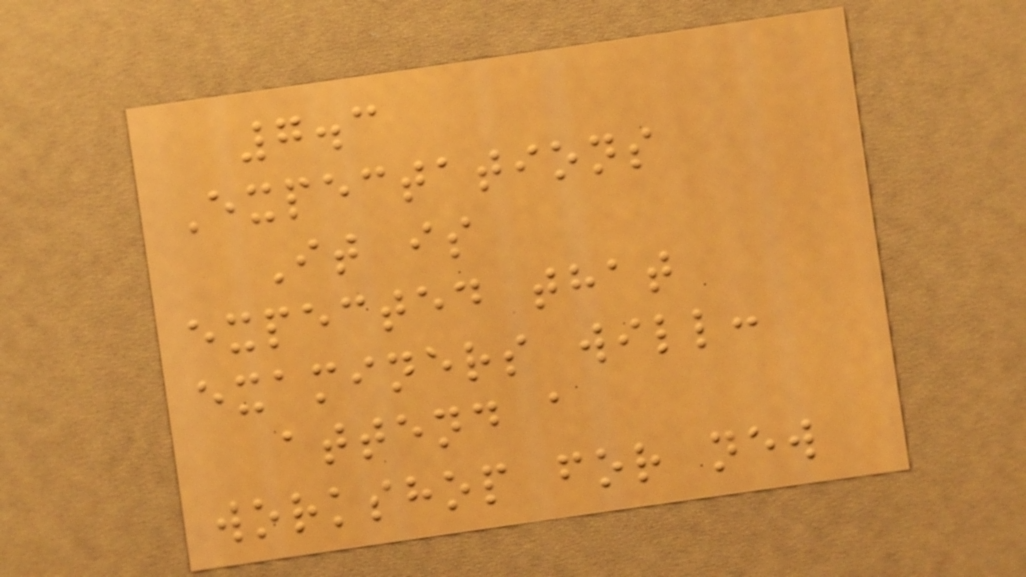7.3
Expectations
It is
expected that
examiners will:
attend a
workshop for new
